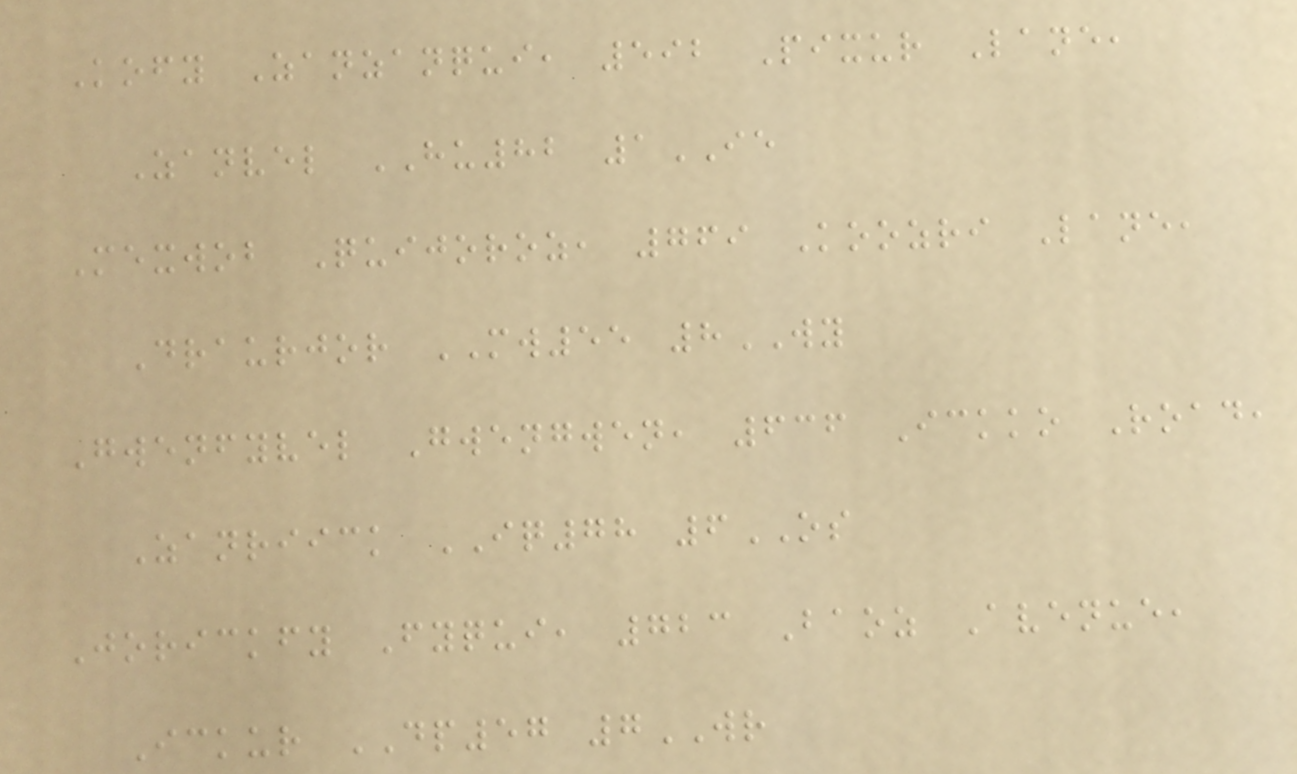Kofy Zanzanqui, 592 Pixur Lane,
Zanvel HU82 1IE
Mexwob Quijoroz, 769 Koozri Lane,
Draurjor MW55 8WY
Gwenfyvel Gwengwen, 636 Ickko Road,
Zanriick IQ78 6OS
Jorickfy Fyqui, 723 Baoz Avenue,
Ickur DP57 7WR
